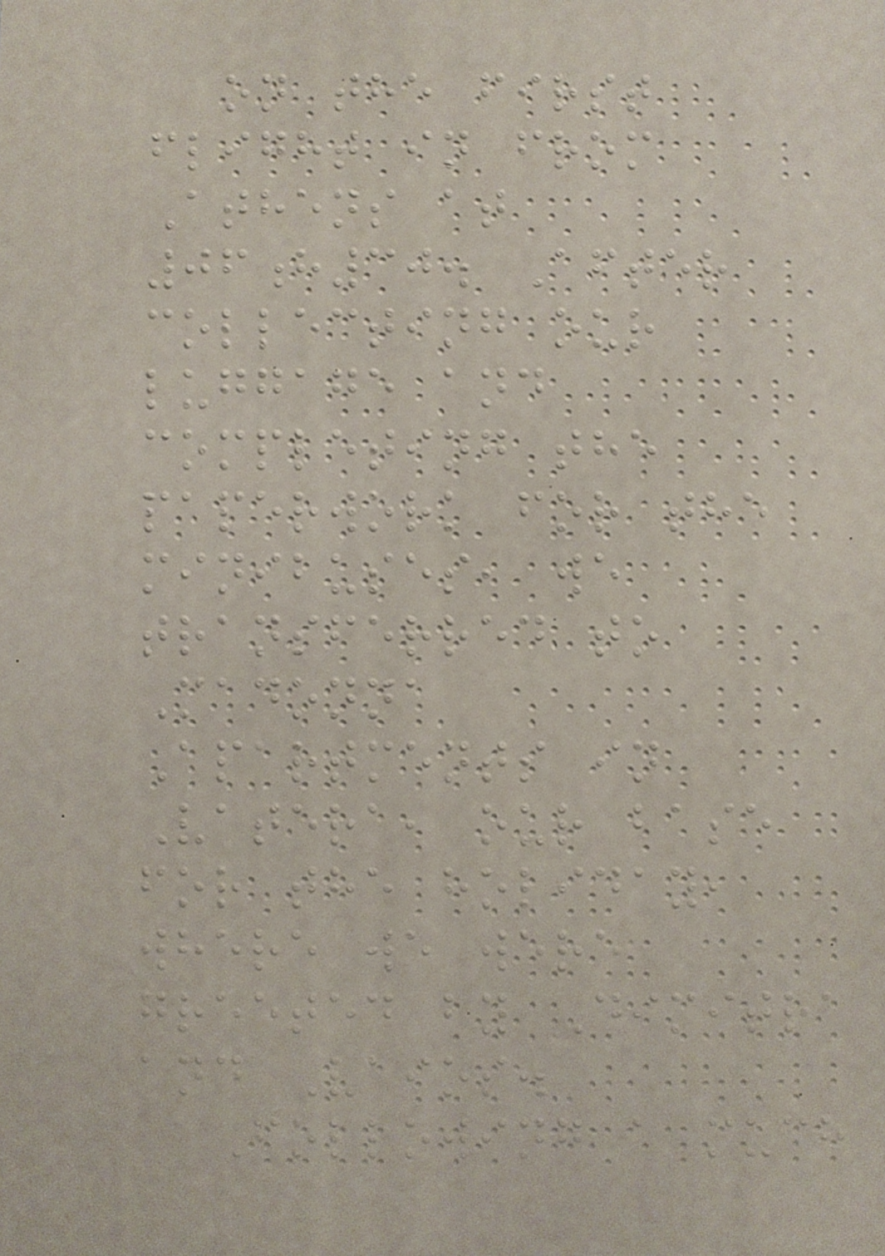on the first
flight in from
Athens at
06h30. After
collecting our
luggage and
completing the
paperwork for the
minibuses, we
transferred to
Madonna
Apartments in
Vatera, our base
for the holiday,
where we were
greeted by Dimitra
and Vaios.
Following a much
